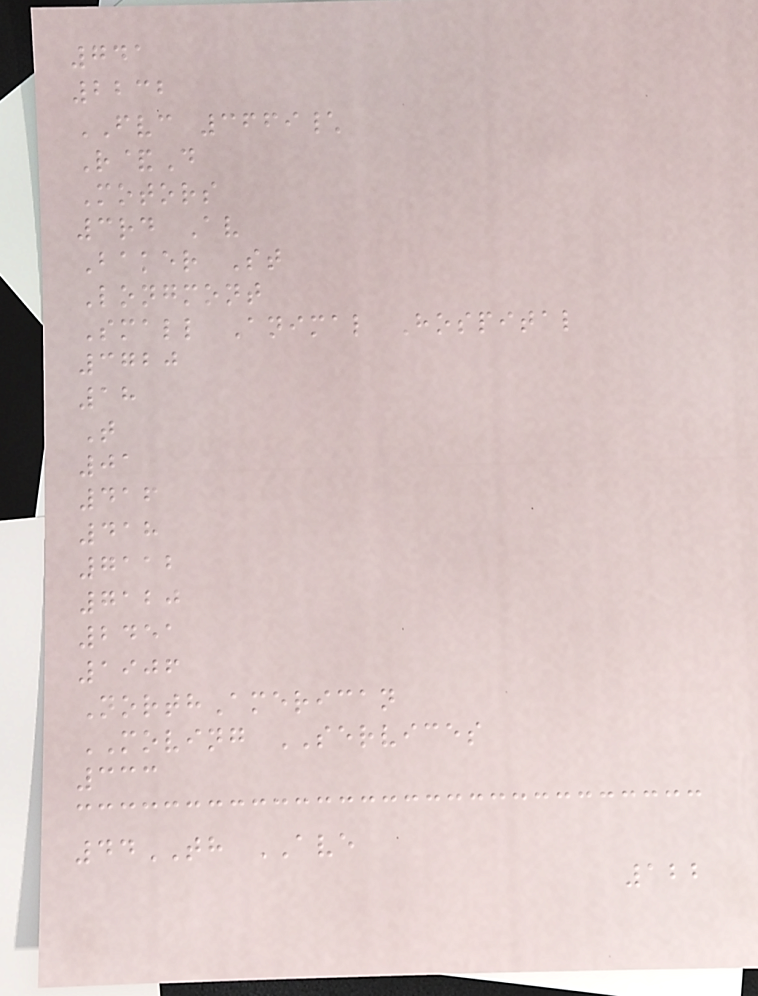741
2232
FVC 3669\
R&D
Motors
3rd Av
Baker St
Longmont
Small Animal Hospital
3720
18
T
01
416
418
7112
7120
2451
1906
NorthAmerican
MOVING SERVICES
333
44TH AVE
122
